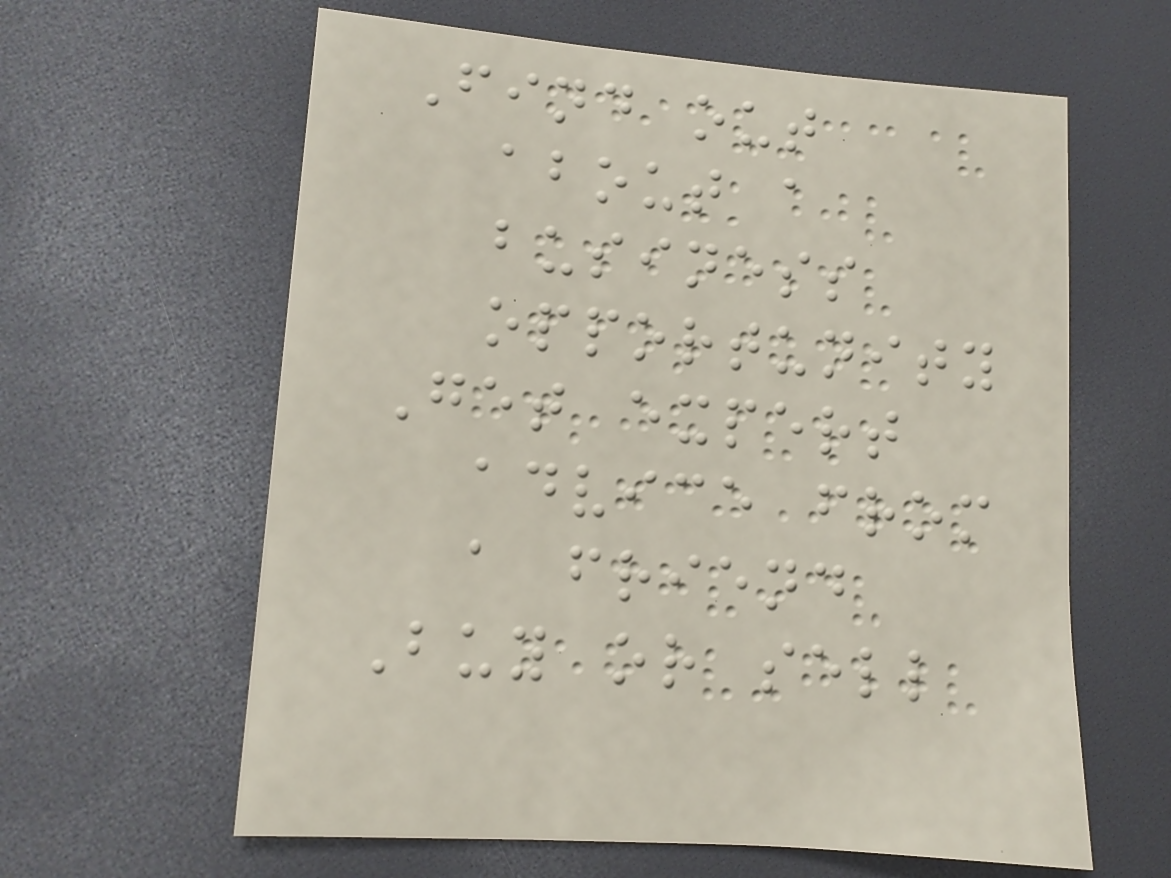Find out
about a
business
opportunity
Get expert
advice from
a friend
Buy or sell
